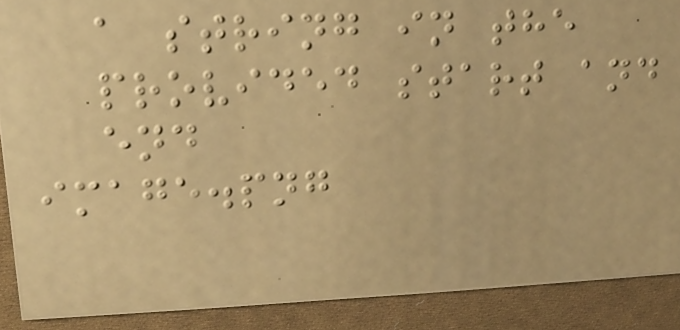a string in the
provided start and
end
image.png
